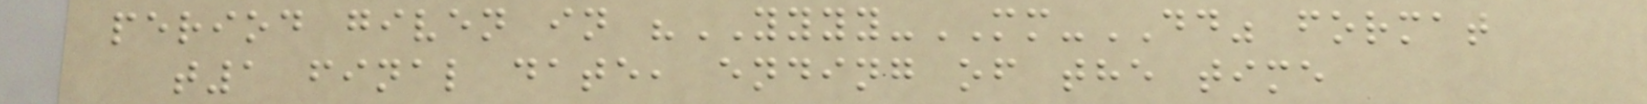period given in "YYYY-MM-DD" format
t1 final date, ending of the time
